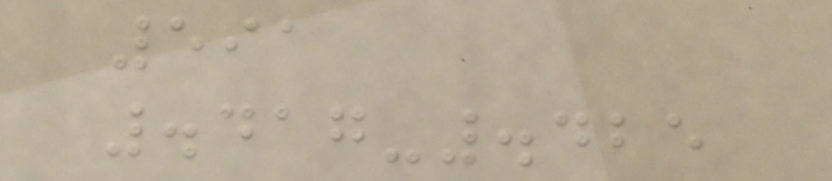591
.417-.425
